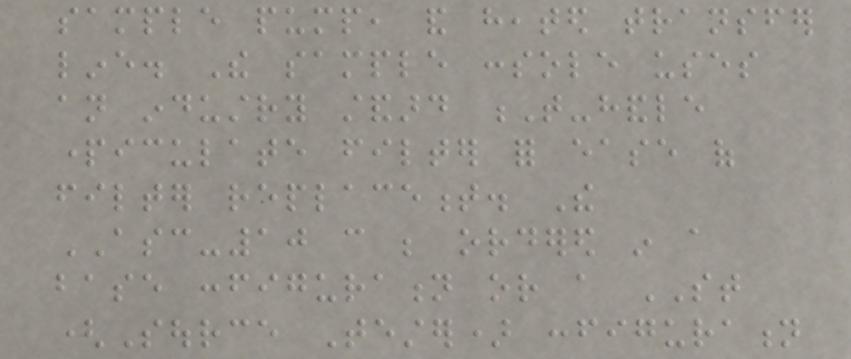sample pump, and heated transfer
line. The sample console uses
an industry standard T-handle
particulate filter for ease of
filter replacement. The
ASC-10 can be ordered in a
base configuration or a ST
(Source Tester) configuration
